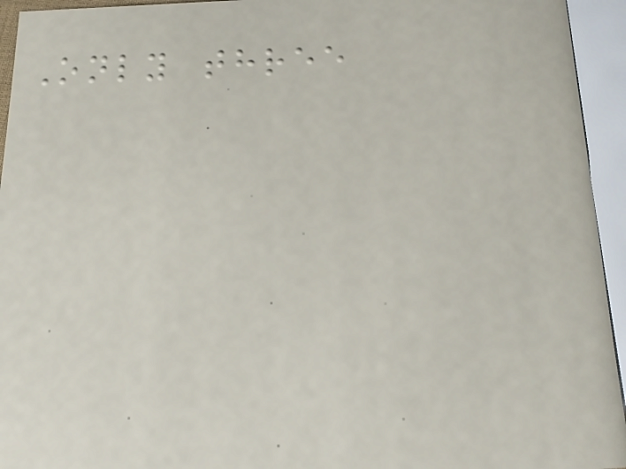Only three
